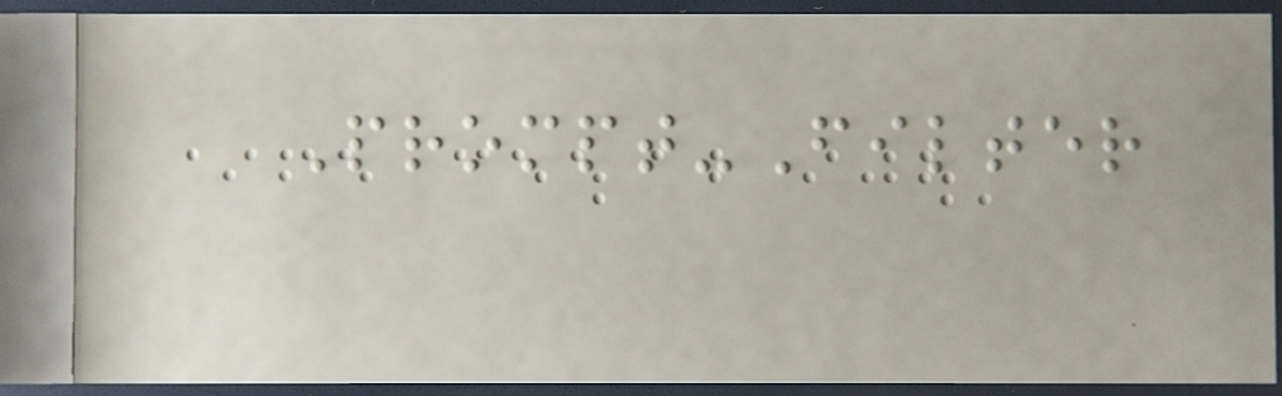Prompt-Filter
